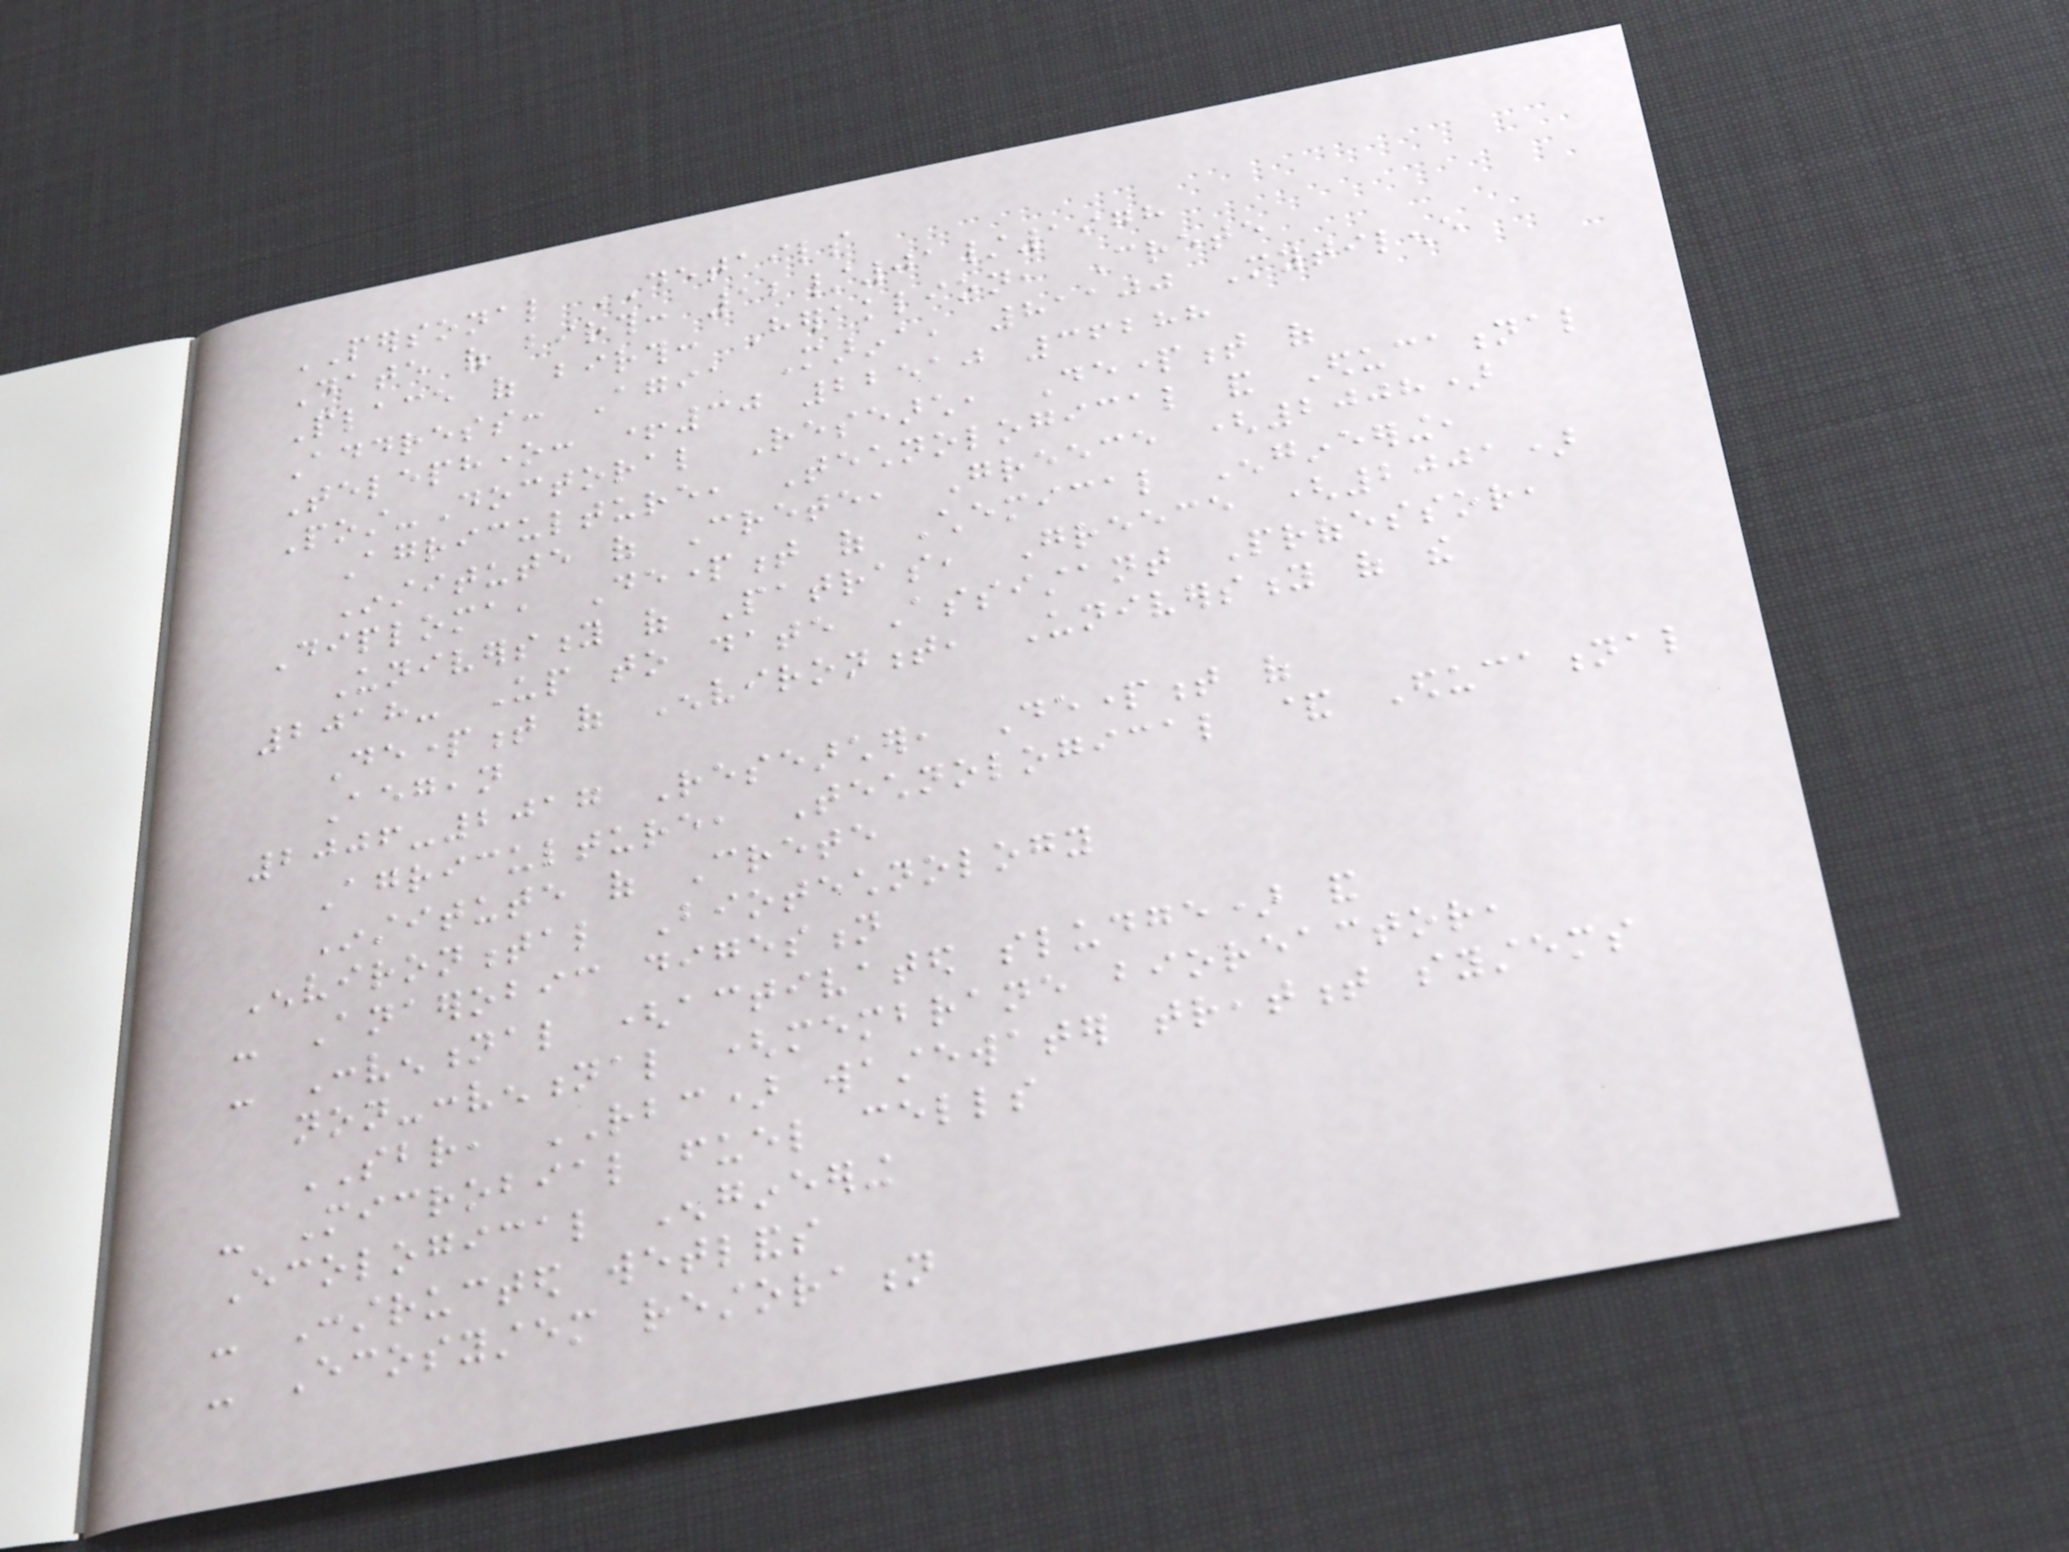PERSONAL DETAILS
Date of birth: 12/01/1978
Place of birth: Heraklion, Crete
Address: Agia Marina, 81100 Mytilene
Telephone: +30 22510 36288
Post-Doctoral Research, Department of
Agriculture, Technological and Educational
Institute of Crete, Greece (2008)
Diploma, Department of Chemical Engineering,
University of Patras, Greece (2001)
2018- Up to date Assistant Professor,
Department of Environment, University of the
Aegean
2006-2017 Researcher, Department of
Agriculture, Technological & Educational
Institute of Crete
Environmental Biotechnology
- Anaerobic digestion
- Conventional (activated sludge) and
non-conventional (membrane bioreactor,
SBR, RBC) wastewater treatment systems
- Microbial fuel cells
Ecological Engineering
- Constructed wetlands
- Ecosystem restoration
